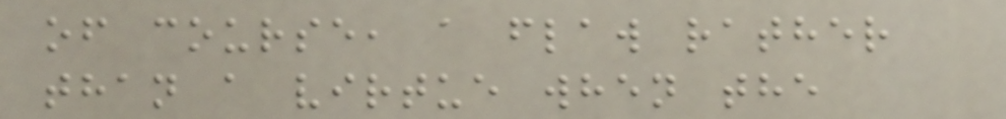of course, a flaw rather
than a virtue when the
